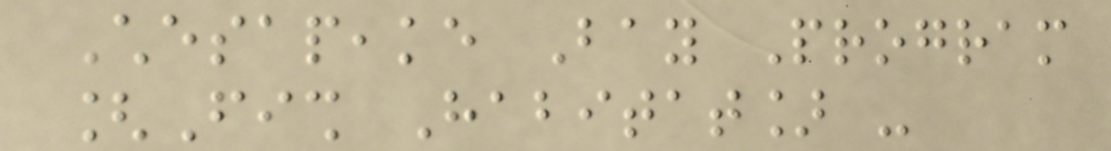Chesapeake Bay Program
[Fish Habitat] -
